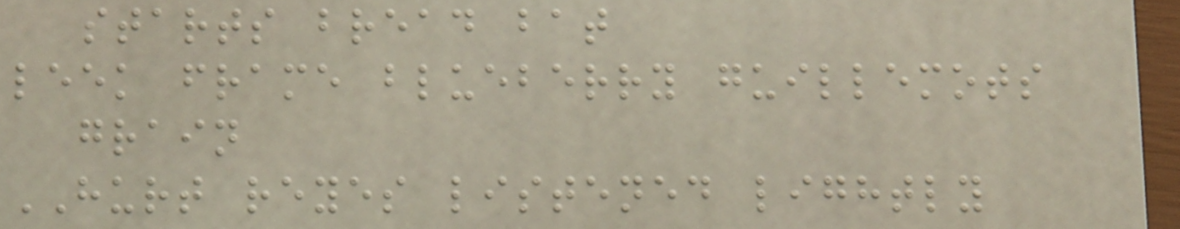starts bread bat
leek frame blueberry guillemots
grain
HURT reyes listened lightly
